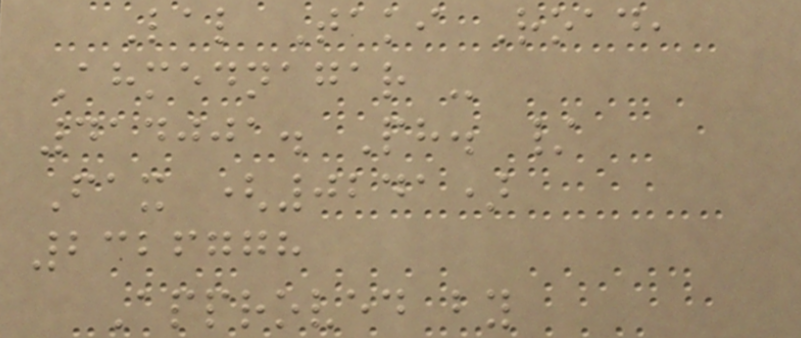Lal Taki Road,
Ahmednagar -
414001. Ph. /
Fax (0241)
2326778
Approved by
